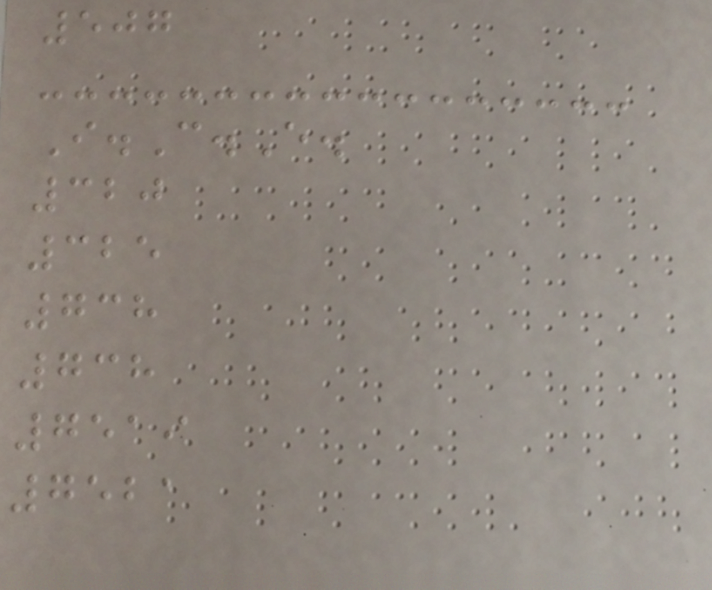507
I.C.E.
320
325
738
738
7519
7521
